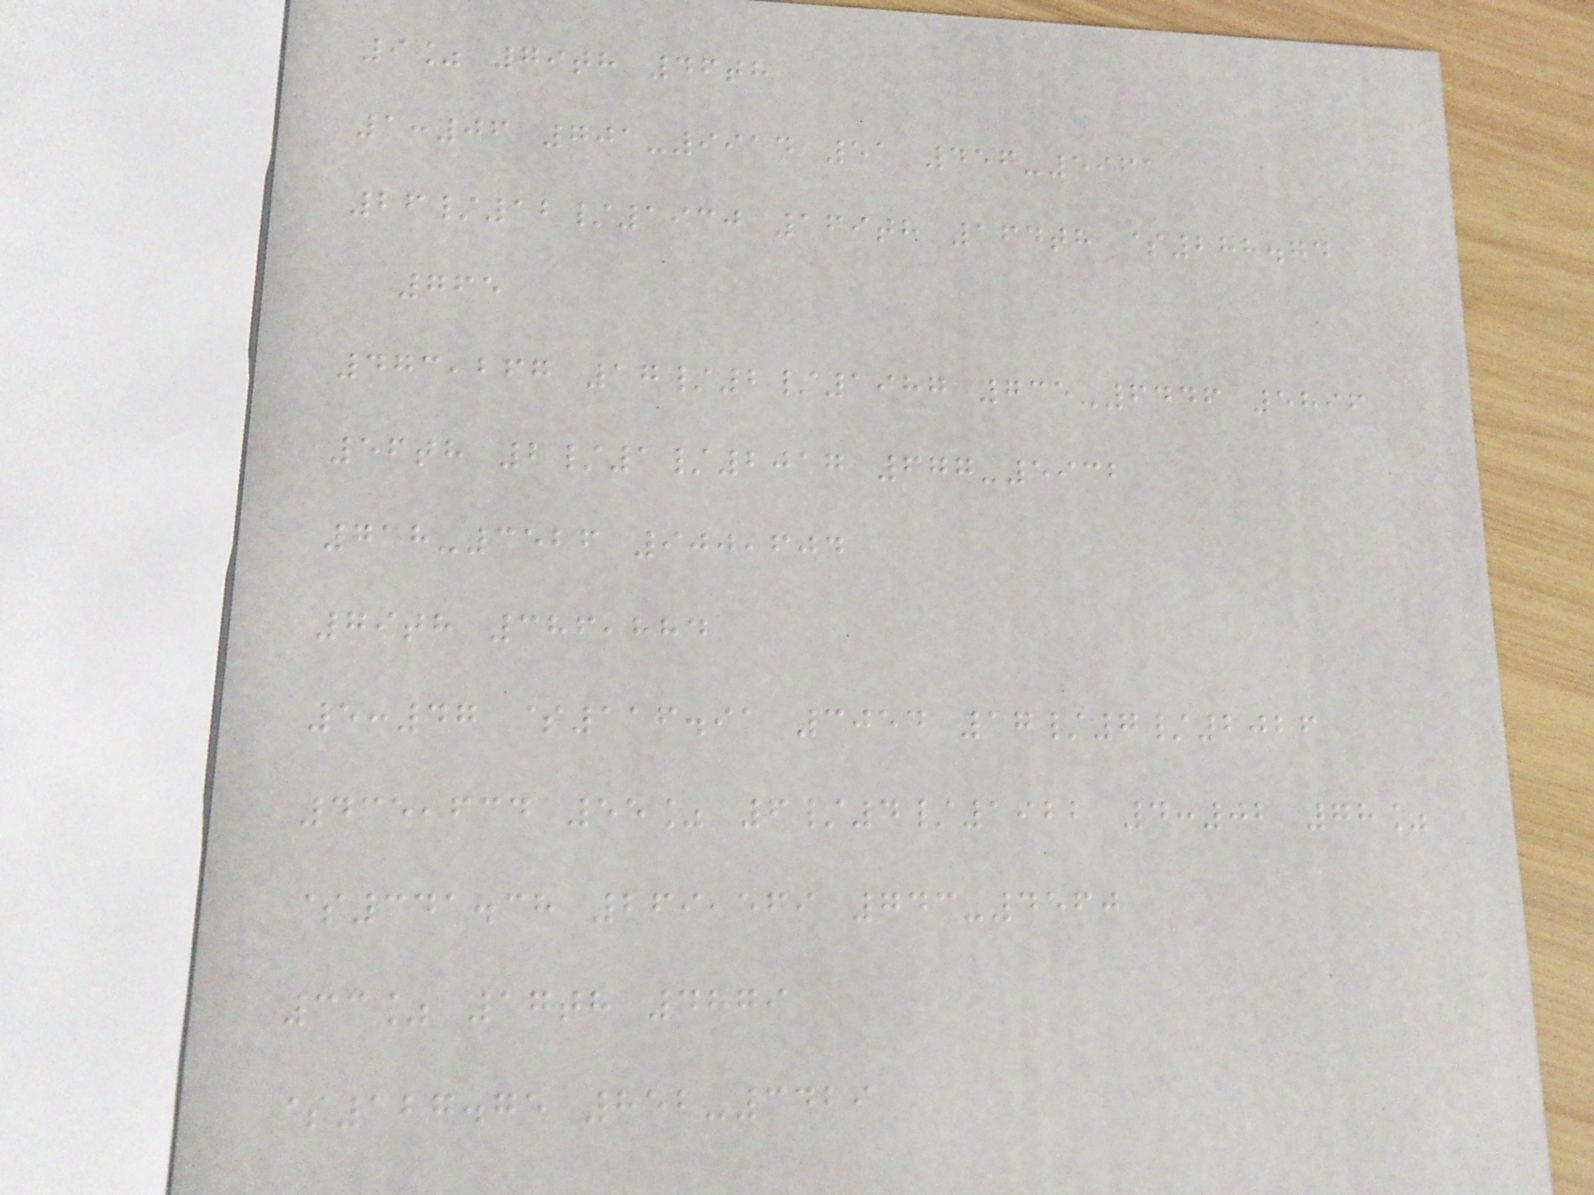9% 79th 46th
1:06 701-9914 51 456-5961
26/12/1930 169th 164th $288.74
765
473,267 17/2/1987 735-6446 5896
56th 2/1/2017 677-5932
718-3526 900,604
79th 386,884
5:47 $116.91 3054 17/7/2026
435,634 55% 6/4/1922 4:02 78%
$341.38 269,569 743-4560
33% 17th 4879
$127.75 852-3429
